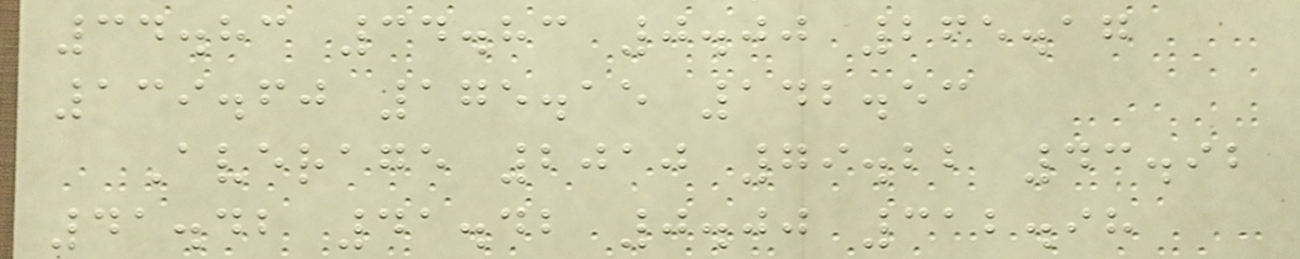34.83 34.83 0.00 265.17
139.60 175.15 142.53
Average 2010 79.22 43.92
41.42 41.42 0.00 312.98
